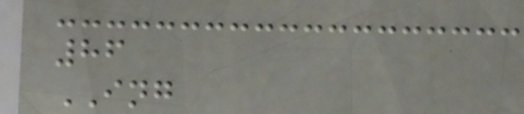86
ING
